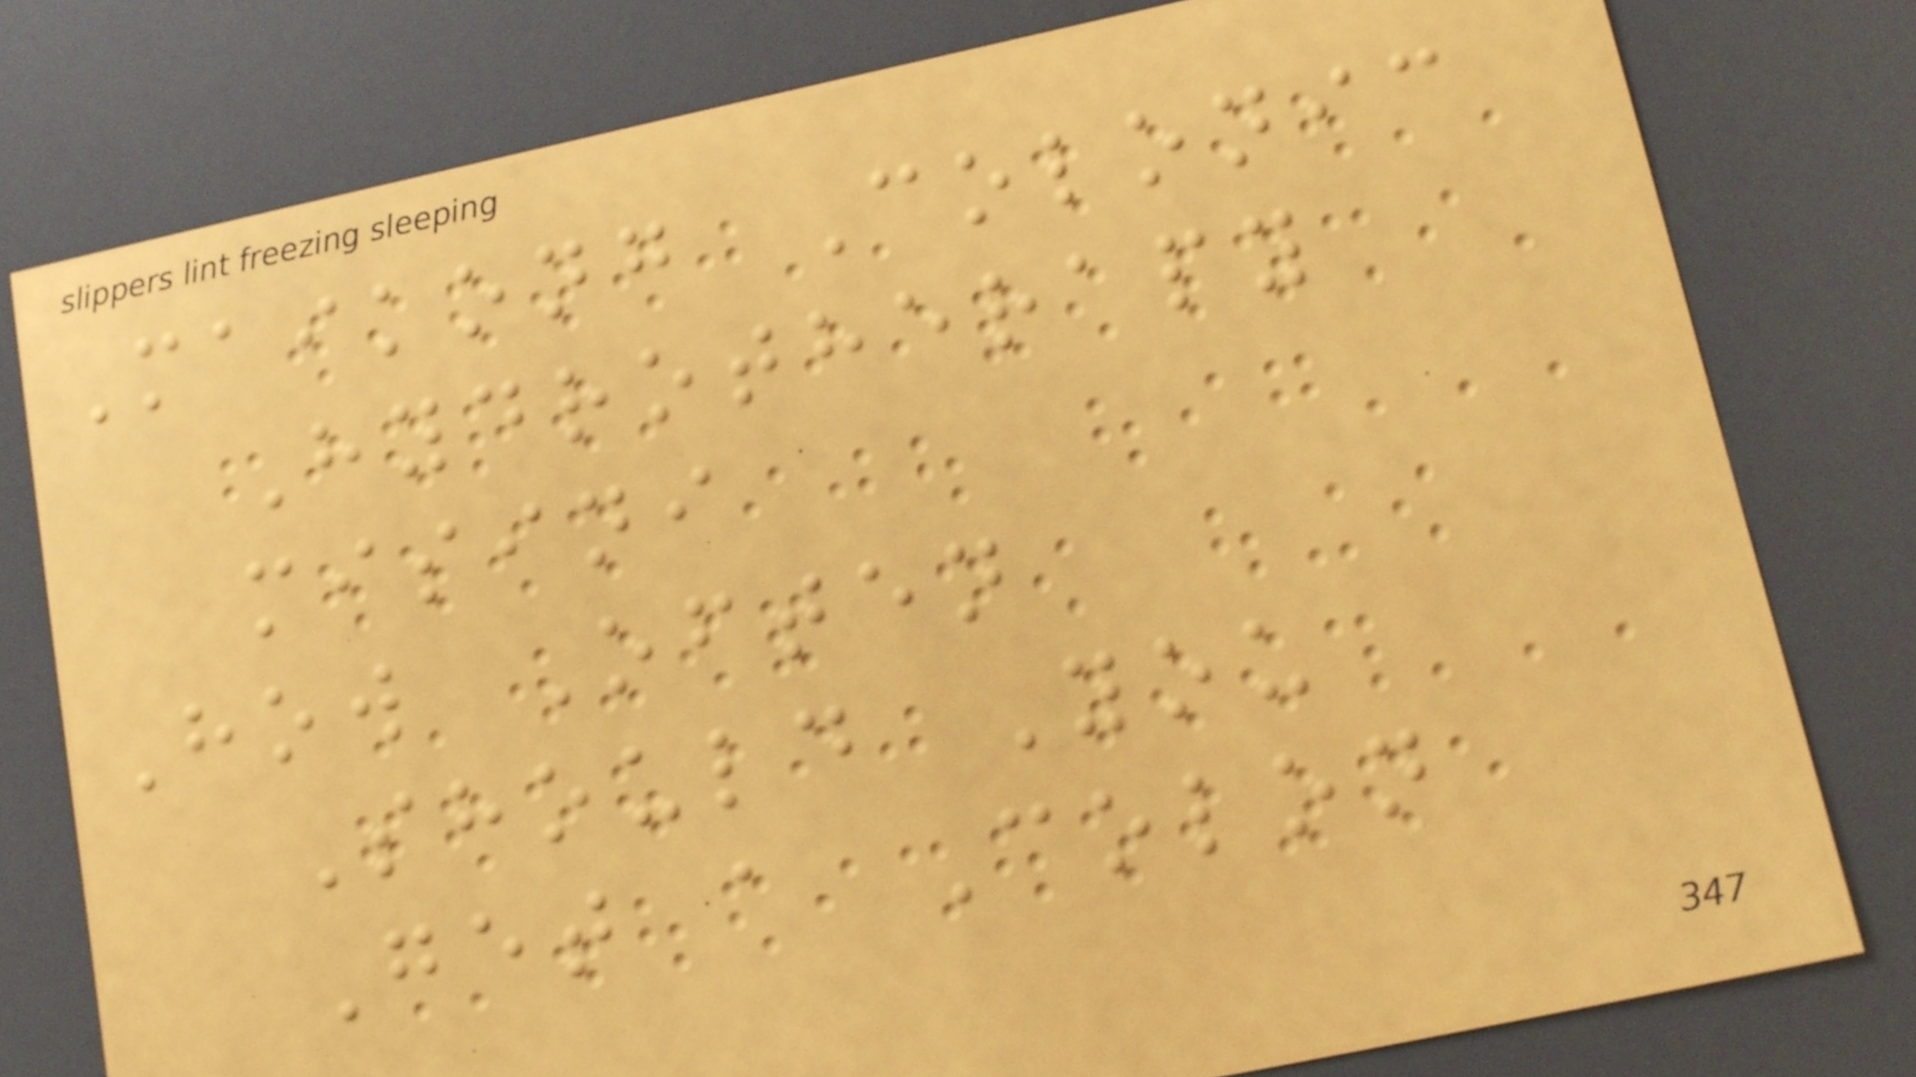Maikong Colonic
Hydrotherapy
misini
How Often
Should You
Get a Colon
